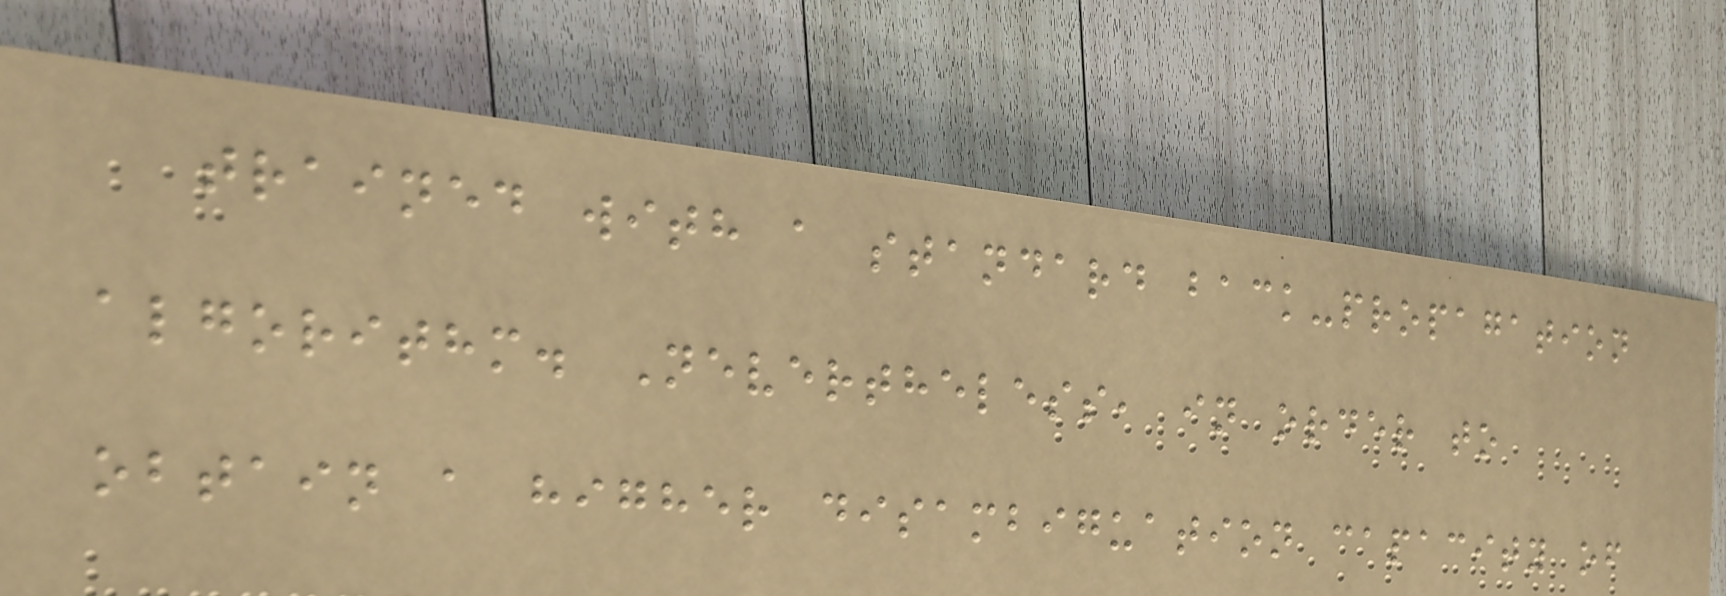trained with a standard back-propagation
algorithm. Nevertheless, in order to
obtain a higher disambiguation capacity of
